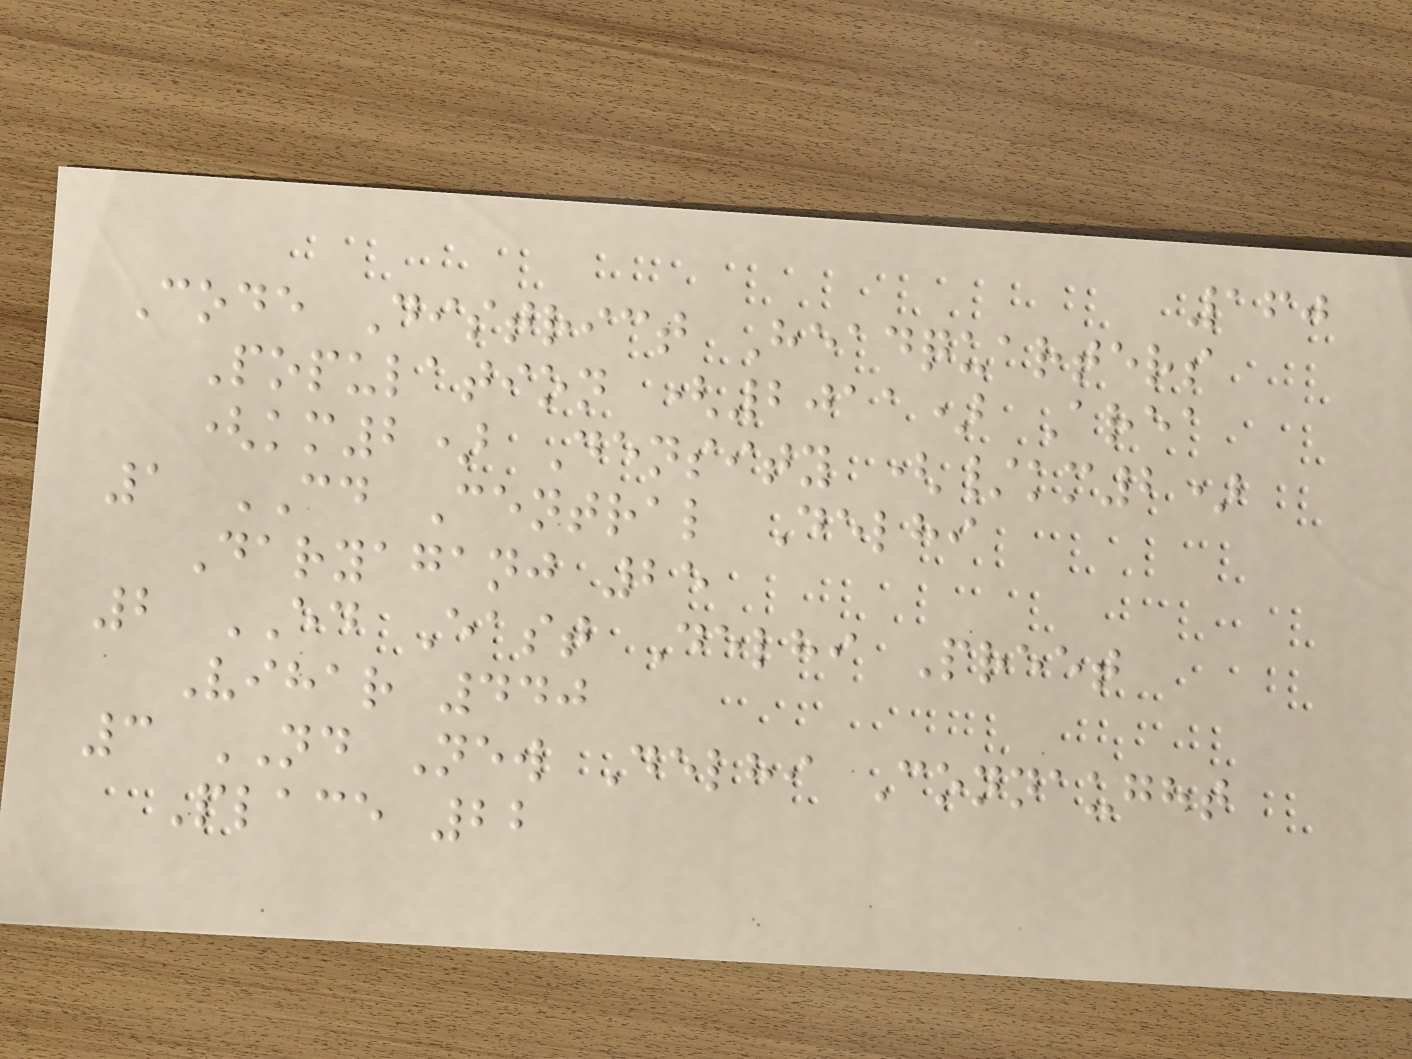160
Code District Headquarters
Population (2011) Area
(km2) Density (/km2)
1 CD Central Delhi
Daryaganj 25
2 ED East Delhi Preet
Vihar 440
3 ND New Delhi Connaught
Place 22
